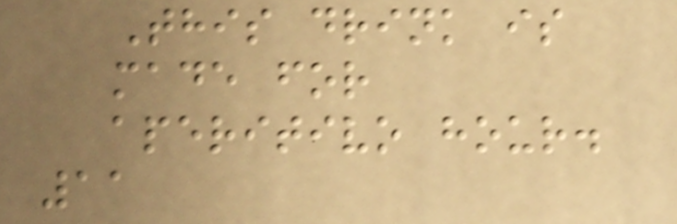This drink is
made for
aperitivo hour.
11
